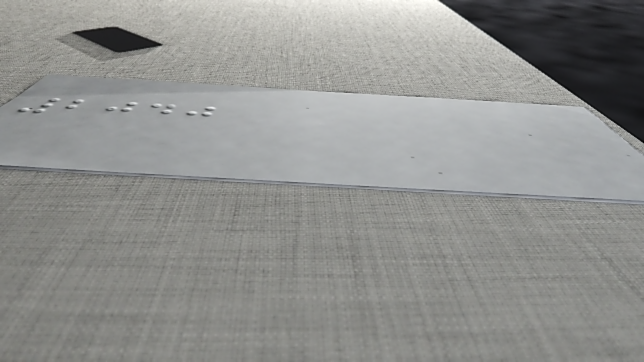2040
